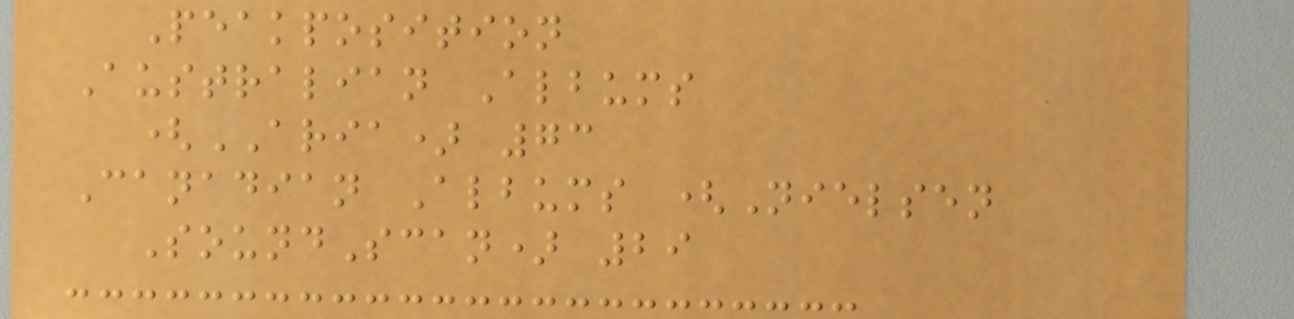Peakposition
Australian Albums
(ARIA) 73
Canadian Albums (Nielsen
SoundScan) 29
